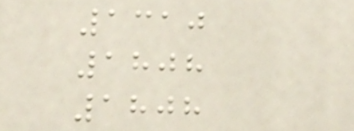1310
1808
1808
